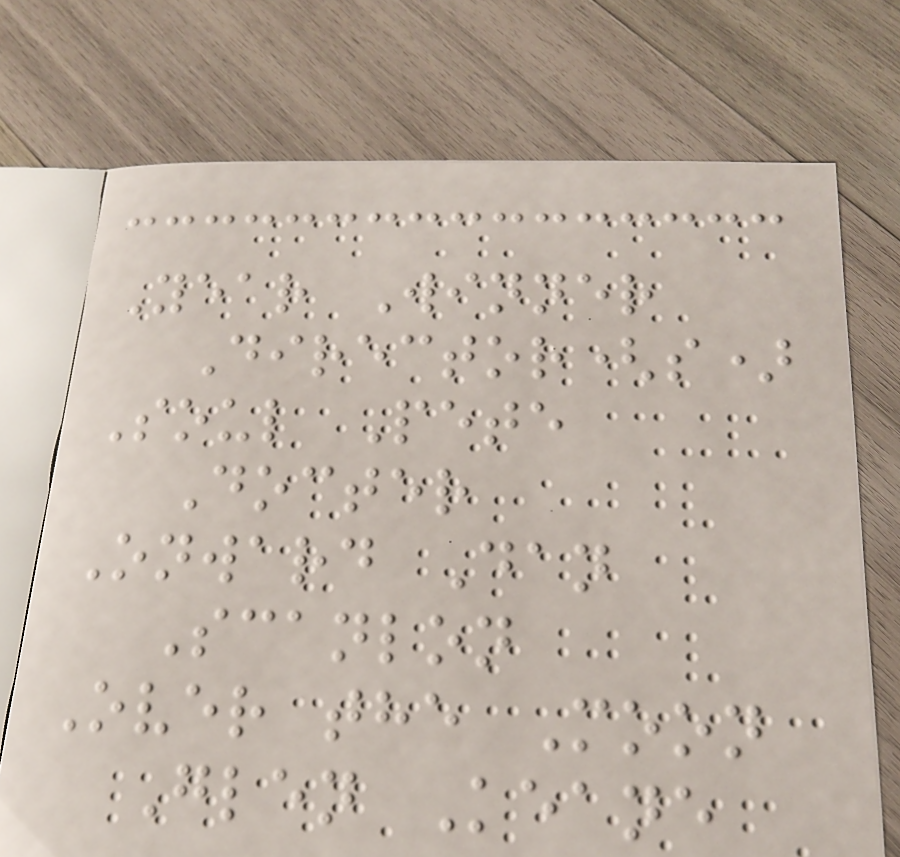Year Winner
Director(s)
Soul Pete
Docter
Onward Dan
Scanlon
Over the Moon
Glen Keane
